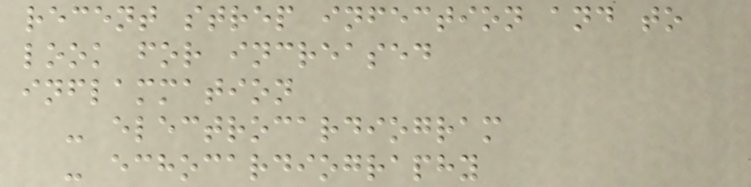recent strep infection and to
look for increased
inflammation
- electrocardiogram
- echocardiography
